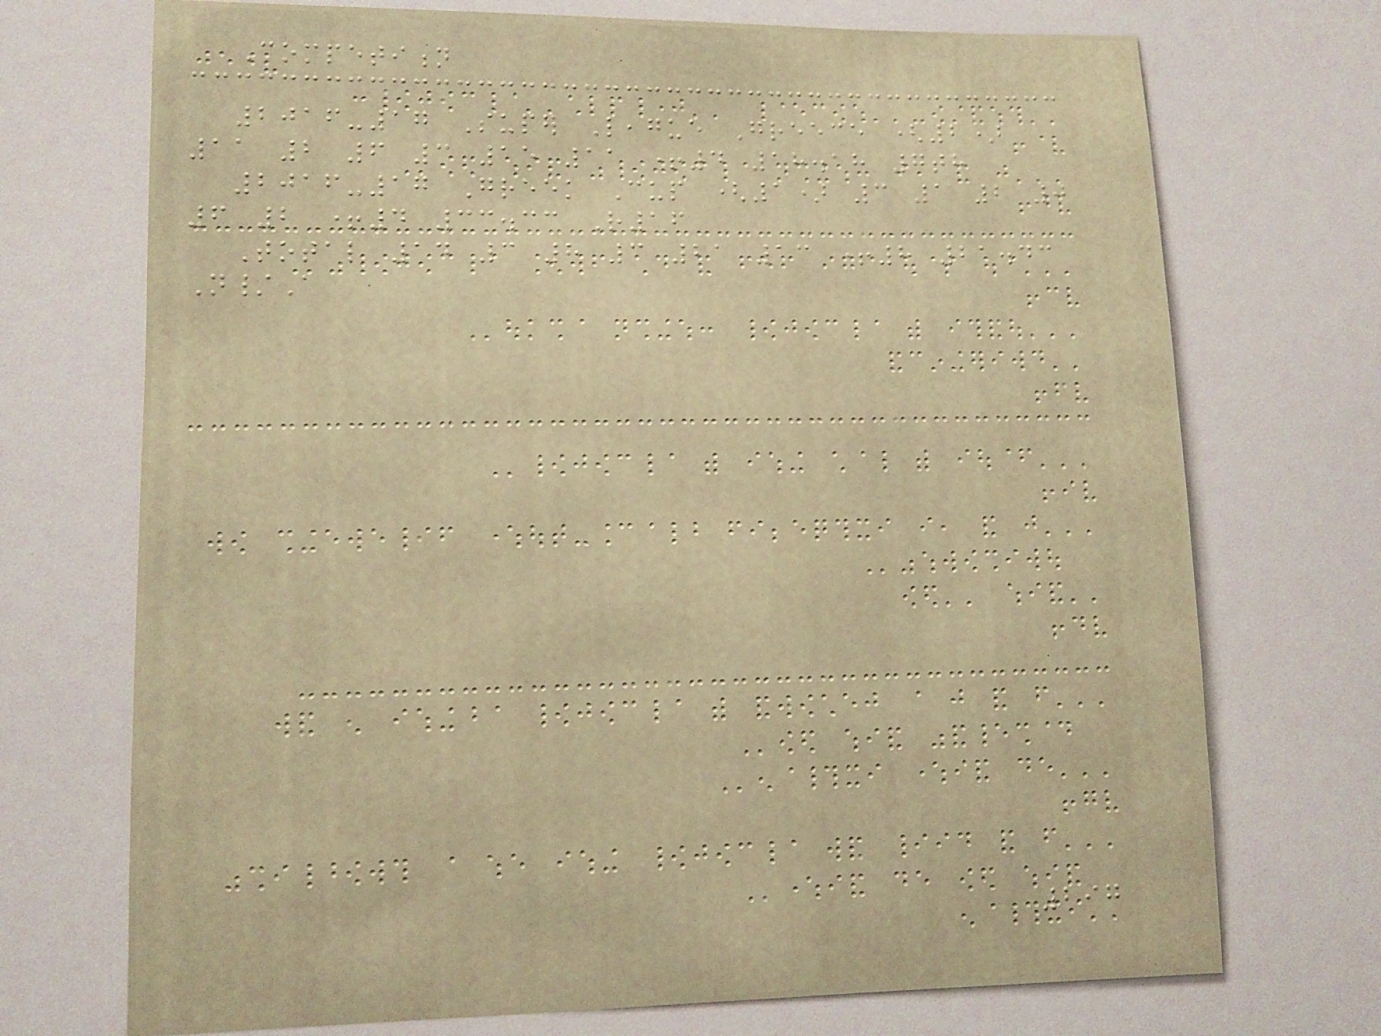Competition
2016-17 Super League Greece (2)
11 2 6 3 15 11 +4 18.18 7th
2016-17 Greek Cup (1) 3 1 2 0
6 2 +4 33.33 R16
Total 14 3 8 3 21 13 +8 21.43
N/A
297
